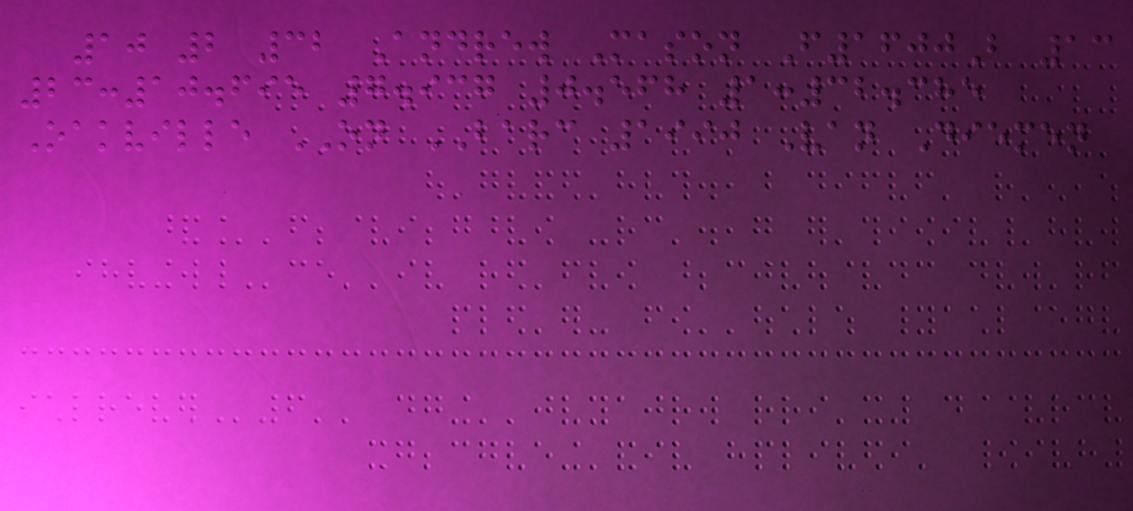10 2 32 Andrew Mason F1600B 13
23:10.695 7.937 0.568 1:32.385
Oakville ON BARC 1990 Van Diemen
